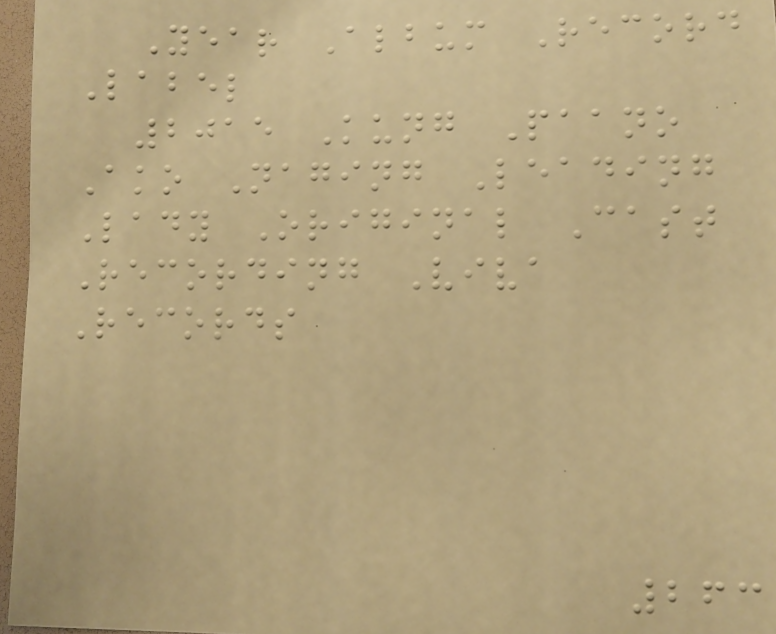Year Album Record
Label
2015 Kung Paano
Ako Naging Leading
Lady Original Cast
Recording Viva
Records
263
